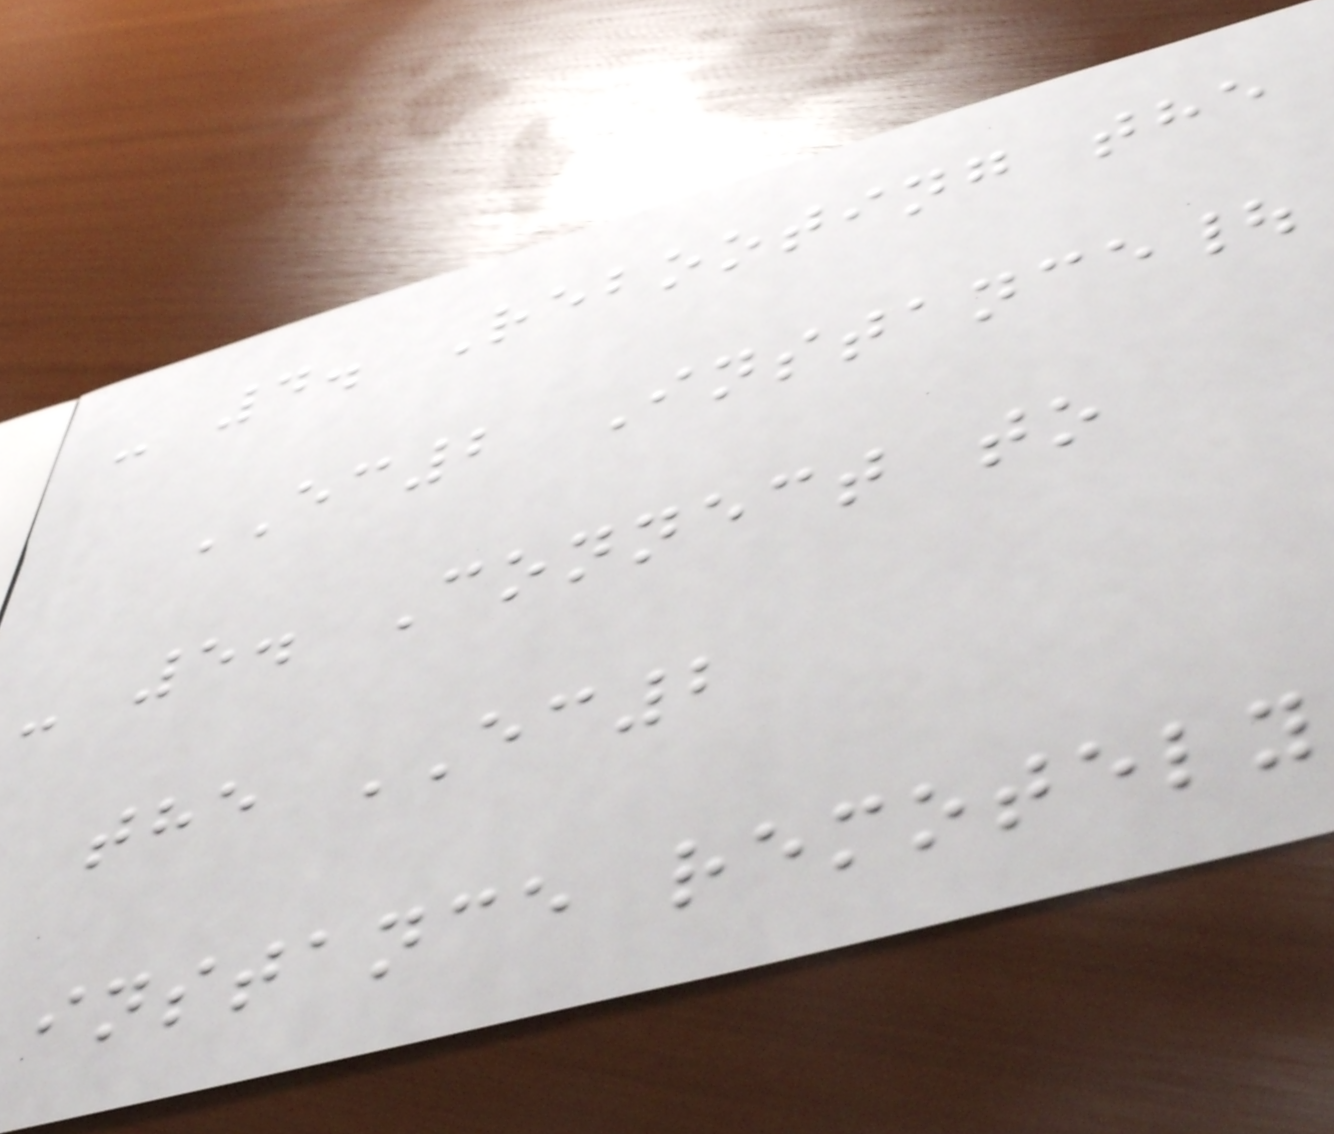- 4. Rebooting the
EC2 Instance|
- 5. Connect to
the EC2
instance remotely
